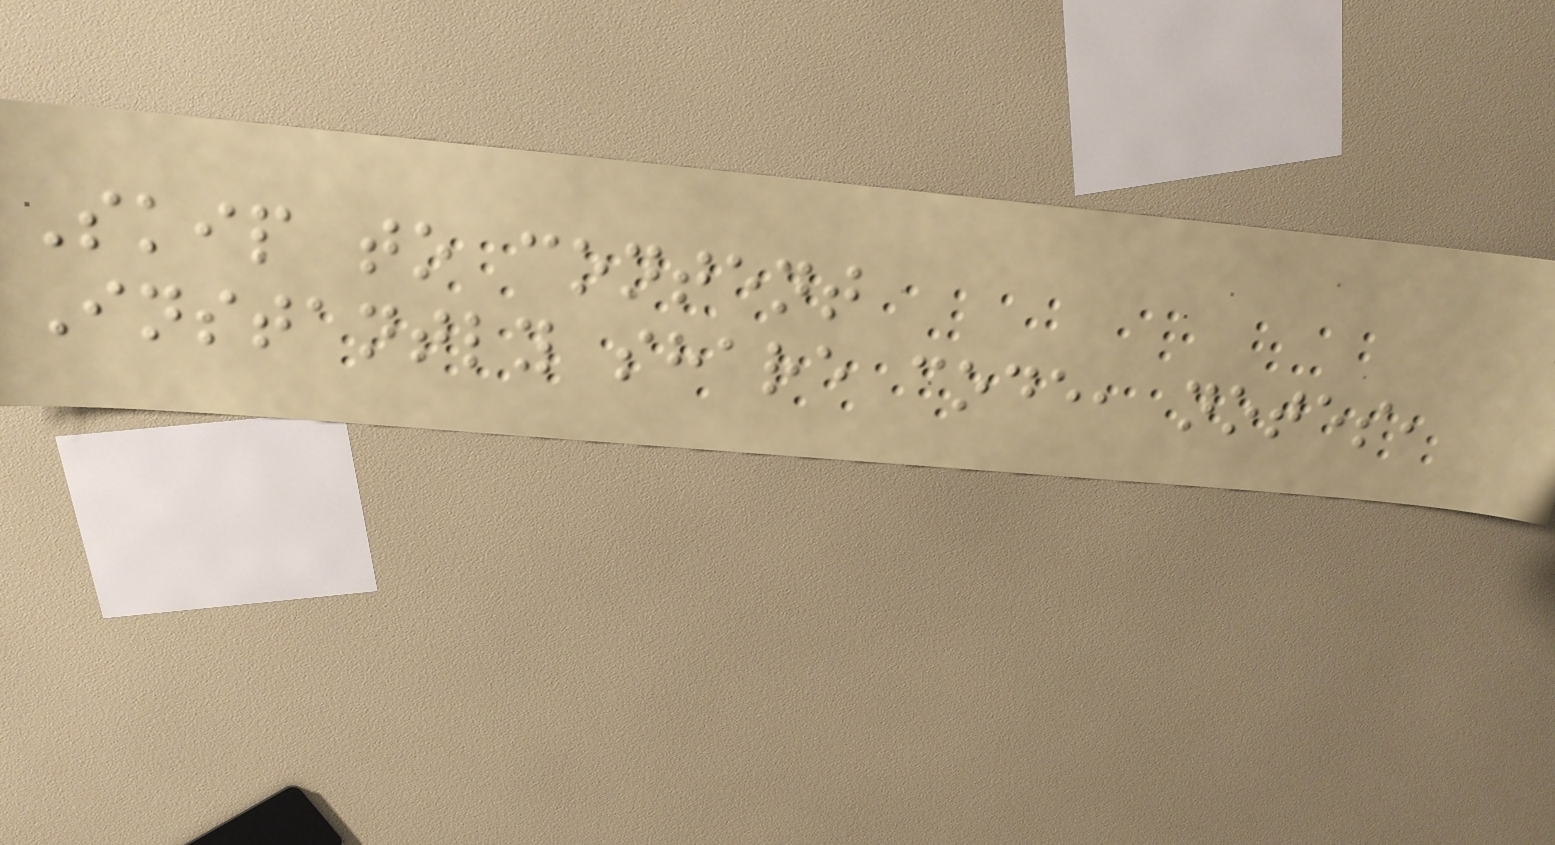Skip to content
Instantly share code, notes,
